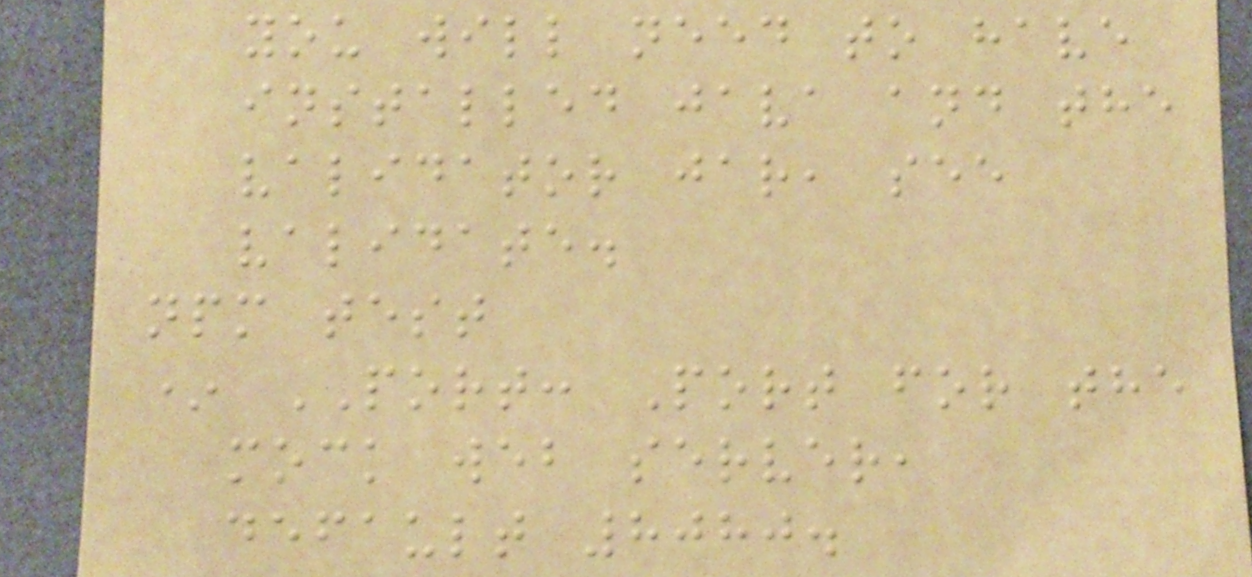you will need to have
installed java and the
validator jar, see
validate.
npm test
* PORT: Port for the
mock web server,
default 8080.
